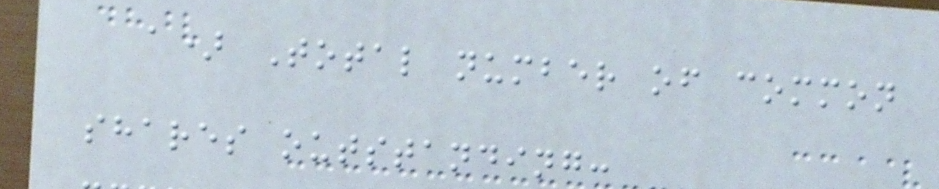a) Total number of common
shares outstanding:
